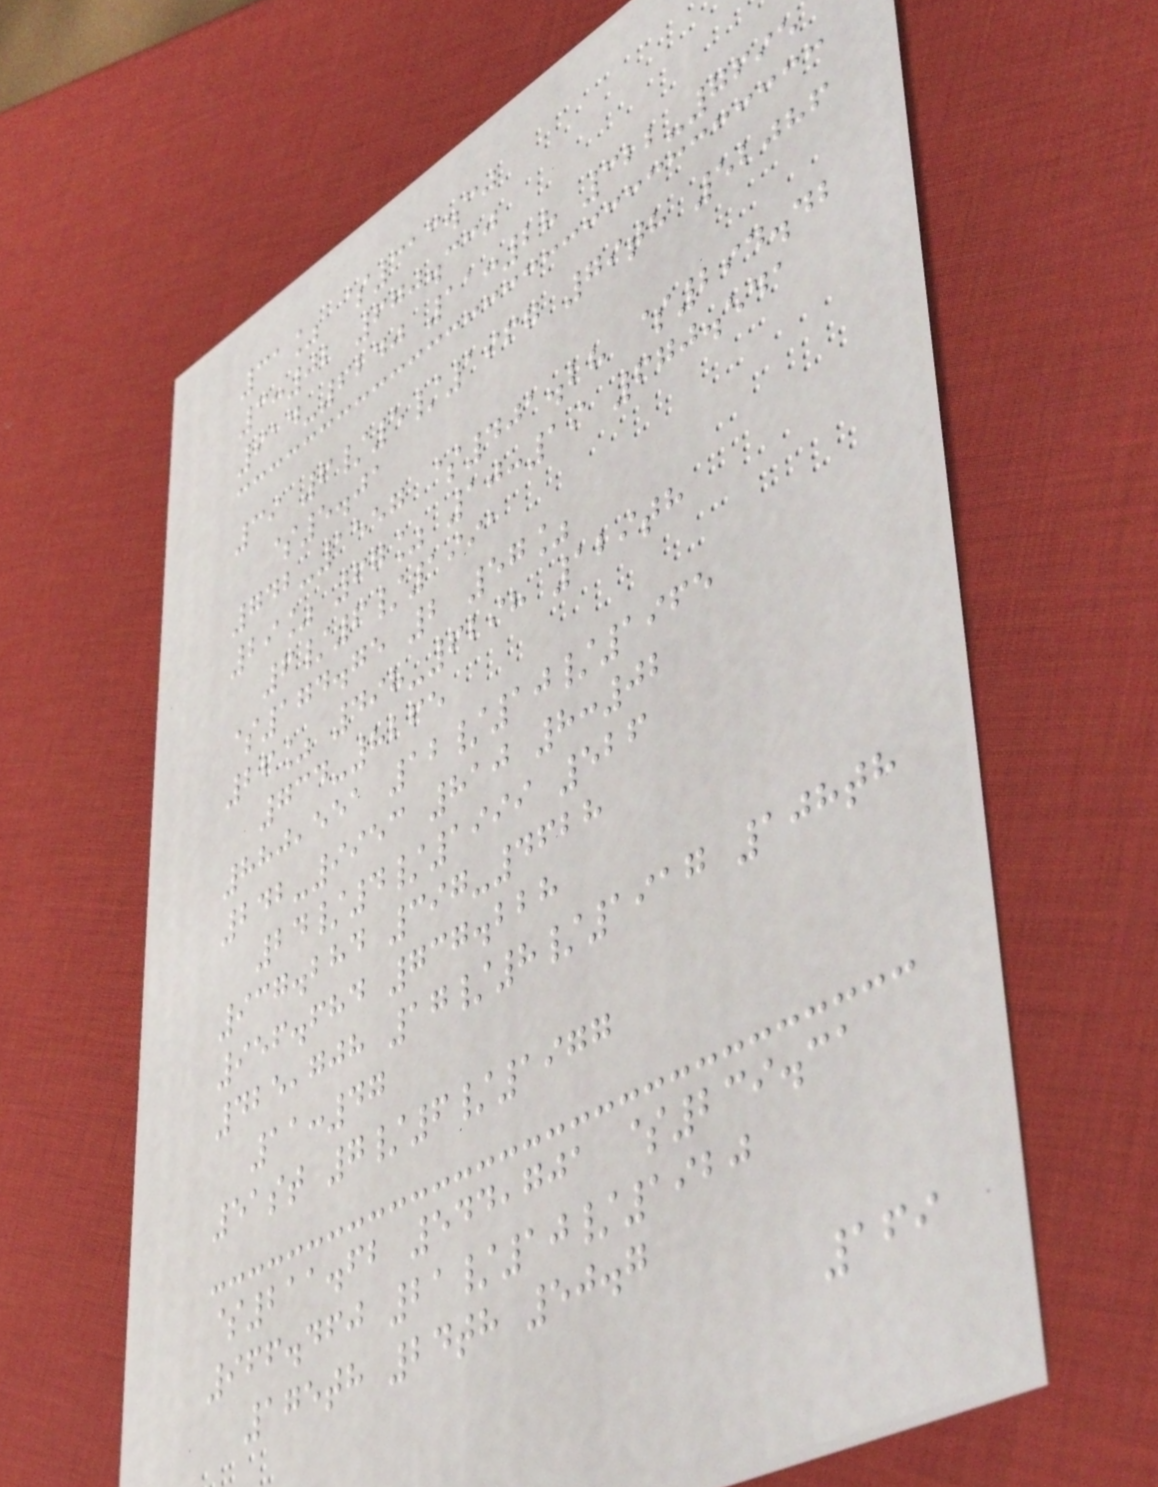31% $313.30
3:02 670.330
914-6240 11:28 322-7695
39 6/5/1967 79th 52086
$5.01
742-1557 $401.28 $294.42
29% 67% 10:19 670.541
6/6/1991
$174.75 2 57%
26% 498-6298 129th
734-8265
880,551 12/10/1965
242-9953 810 8:02
24/4/1999 526
937.284 397-4628
956.684 737.228
425,708 17/8/1917 108th
11:47
51st 7/6/1977
$211.62 544,701 $239.31
966.460 21/10/1920
175th 24th 50.7
169
